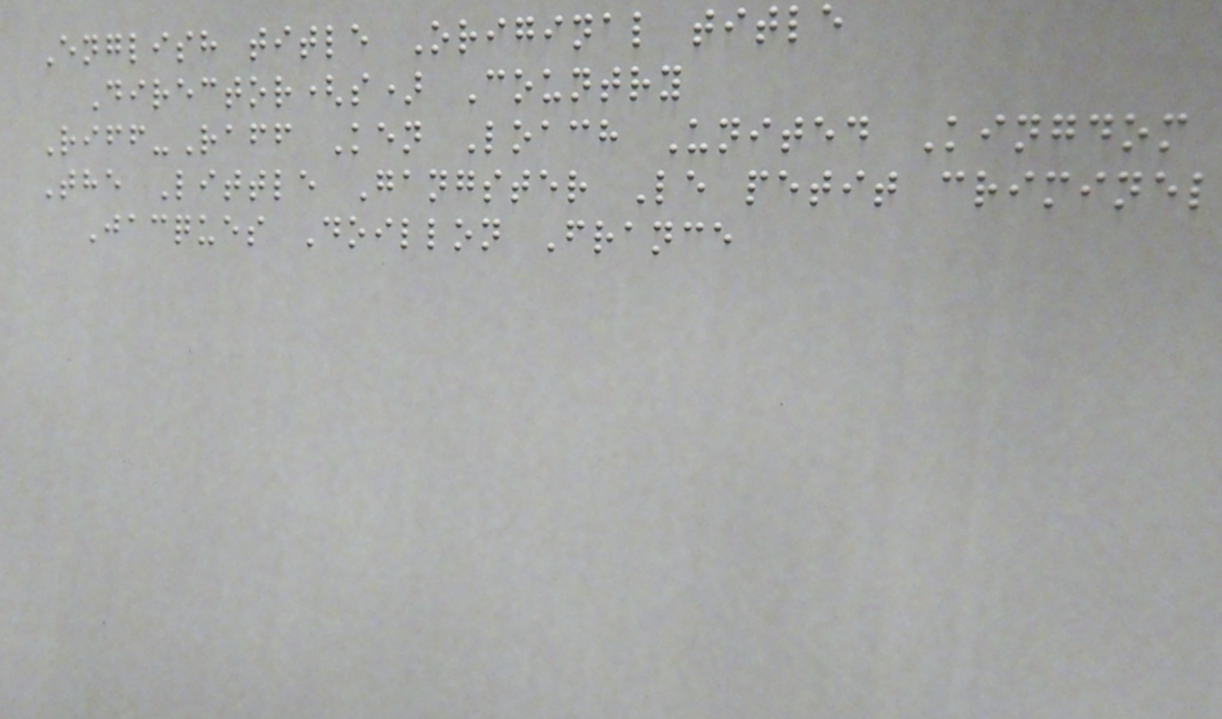English title Original title
Director(s) Country
Riff-Raff Ken Loach United Kingdom
The Little Gangster Le petit criminel
Jacques Doillon France
